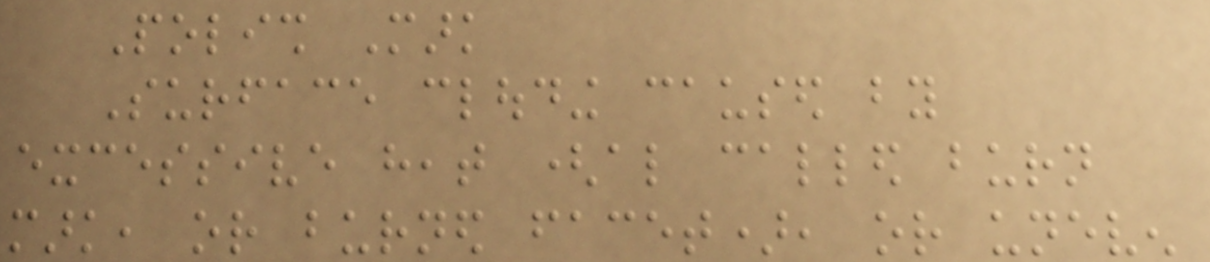Polish Mark
Surface clouding caused by
excessive heat (also called burn
mark, or burned facet), or uneven
